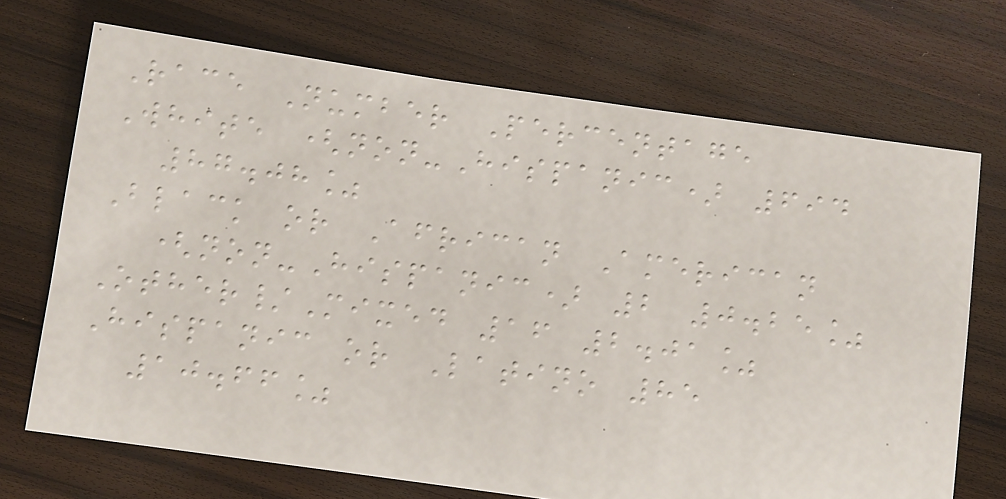Race Number Percentage
White (non-Hispanic) 694
87.08%
Black or African American
(non-Hispanic) 2 0.25%
Other/Mixed 16 2.01%
Hispanic or Latino 85
10.66%
